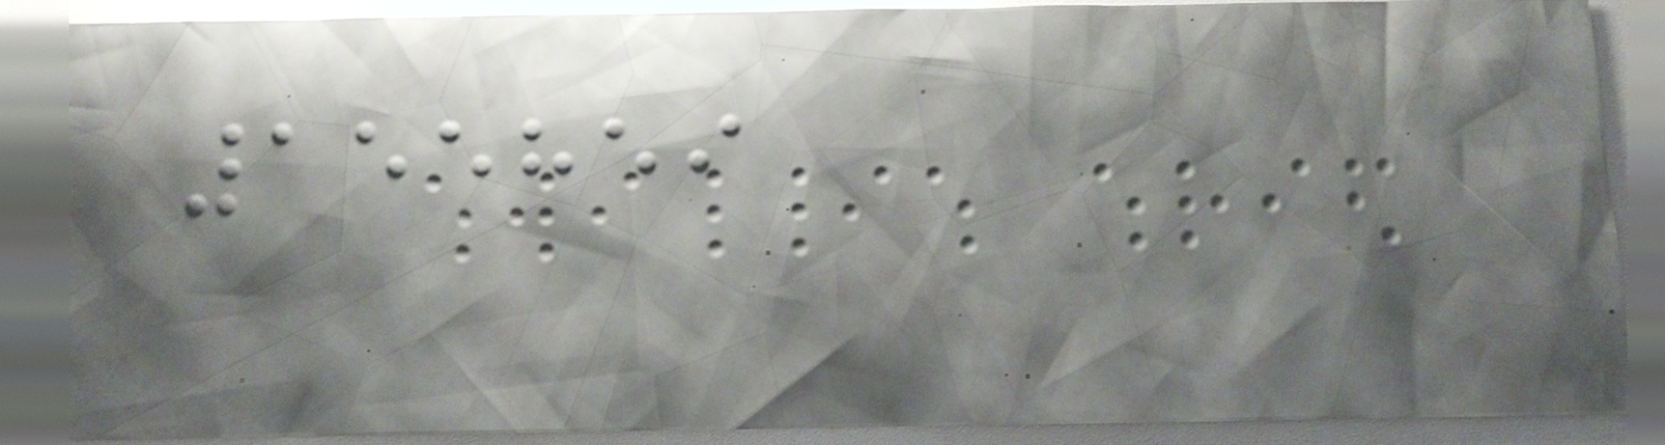155859
